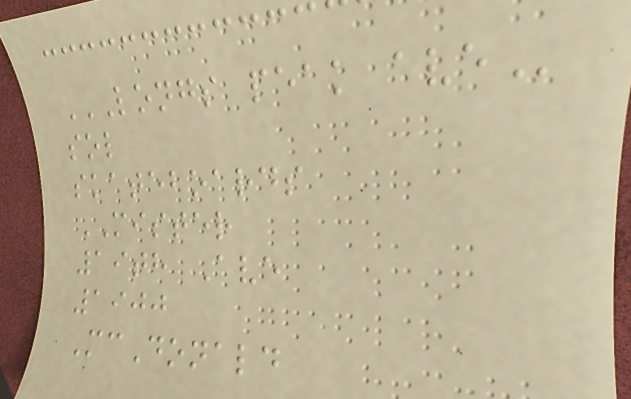LONGS PEAK AVE
sol
skateboards
MISTER
19th Ave
1900
McDonald
